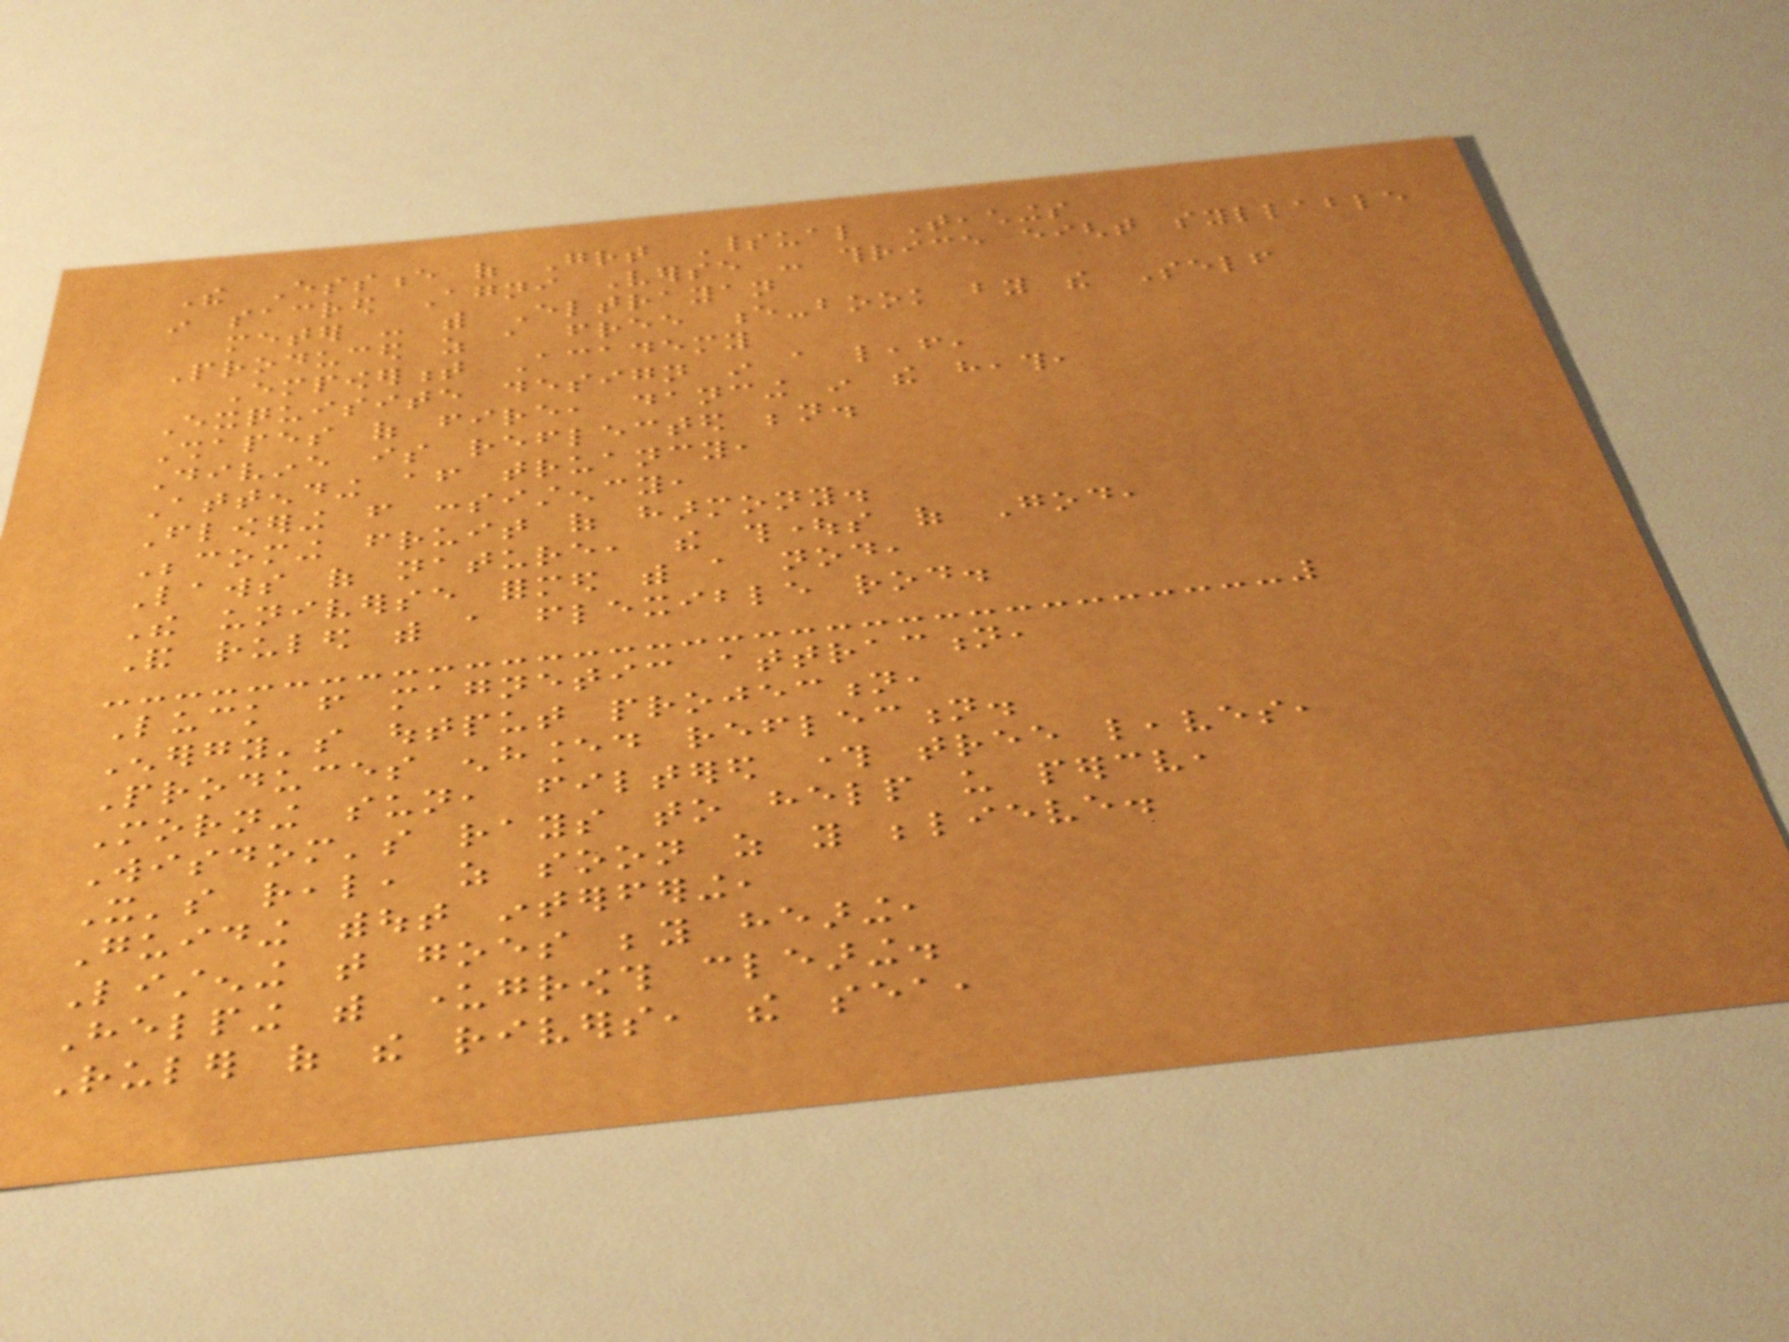The Essence of Great Spiritual Teachings
in sacred Agni Verse - thrice eight syllable
meter - with Eltrayan
Produced as a free e-book by the Self
Empowerment Academy
Exquisite design in a leaf,
Shapes of fire, dancing in the heath,
Divine is reflected beneath.
Attending after truancy,
Flowering from consistency,
Becoming fruit of harmony.
Laws of nature, the thoughts of God,
The universe formed with a nod,
And ruled with a flexible rod.
Luck from magnetic attraction,
Energy's output projection,
Produces enhanced reflection.
Morning sun, filtered through tree leaves,
Wisdom's rays to help us perceive,
It's real, as soon as you believe.
Guiding without interfering,
Listening that goes beyond hearing,
Helping with undergrowth clearing.
Ruler of the rivers, the sea,
